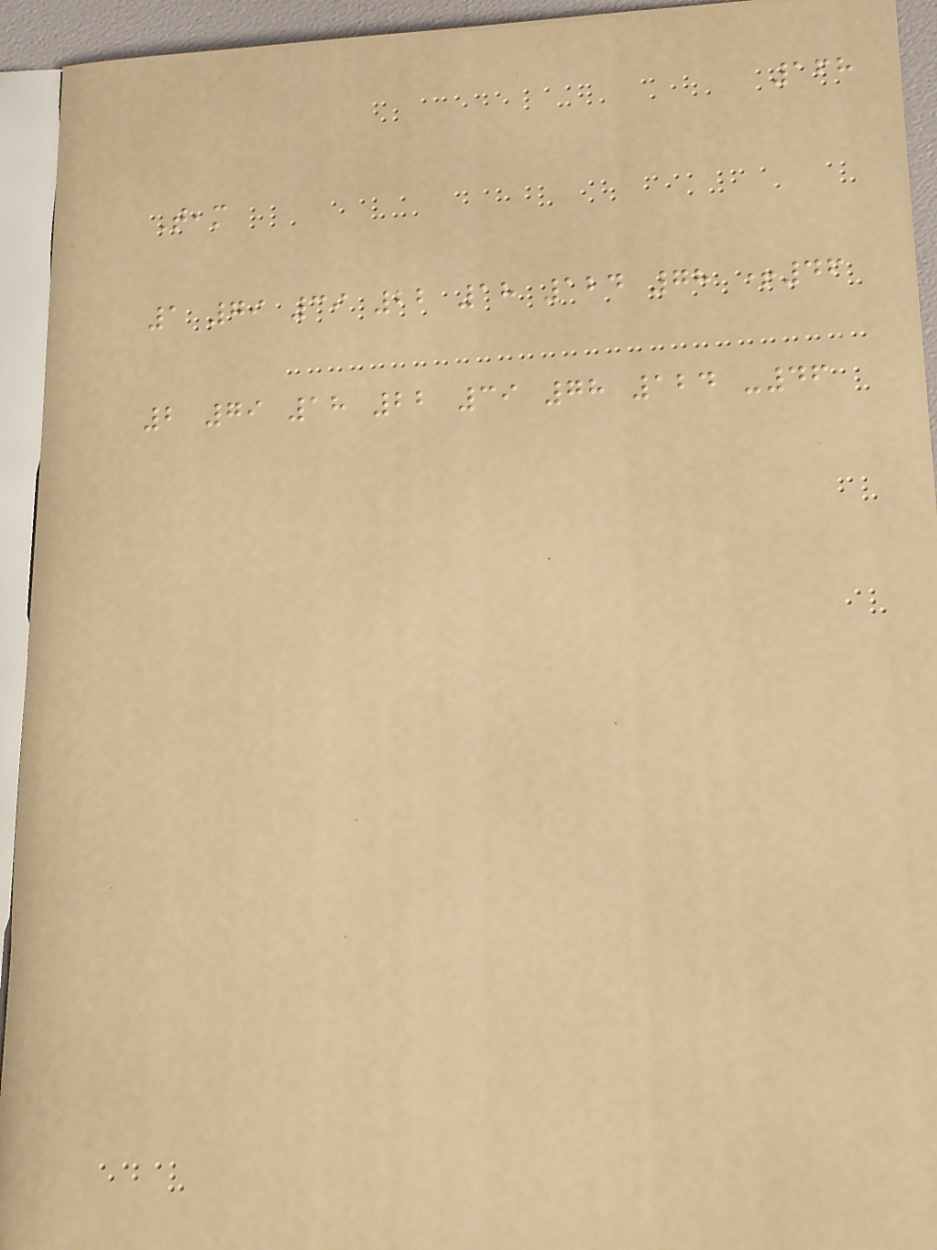168
Team
1 79 39 22 18 124 78 +46
2 79 18 22 39 78 124 -46
